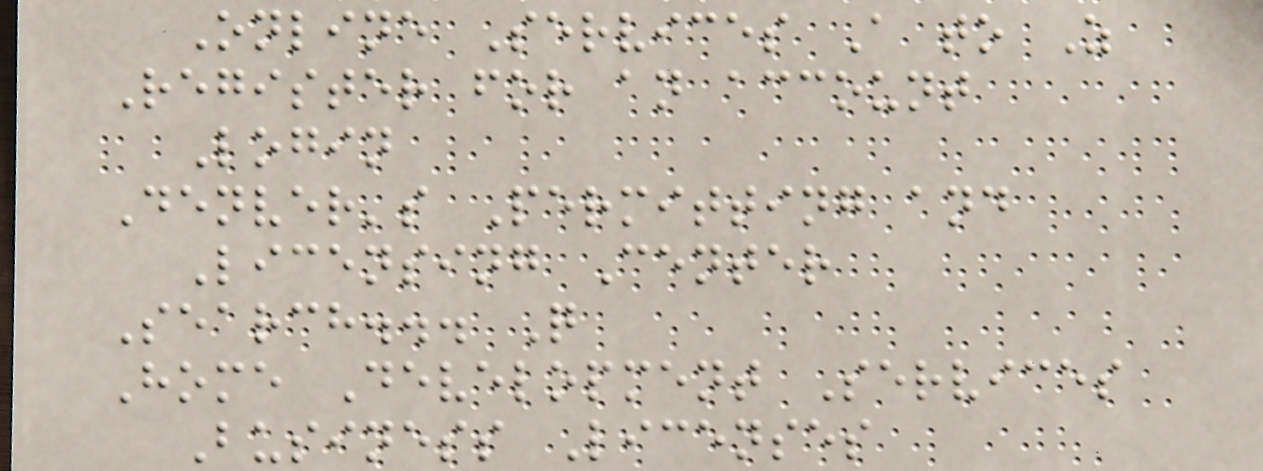Online Services A to Z
Register for an account
Login
Denver's Permitting and
Licensing Center
Search... Q
Home Development Services
Business Licenses
